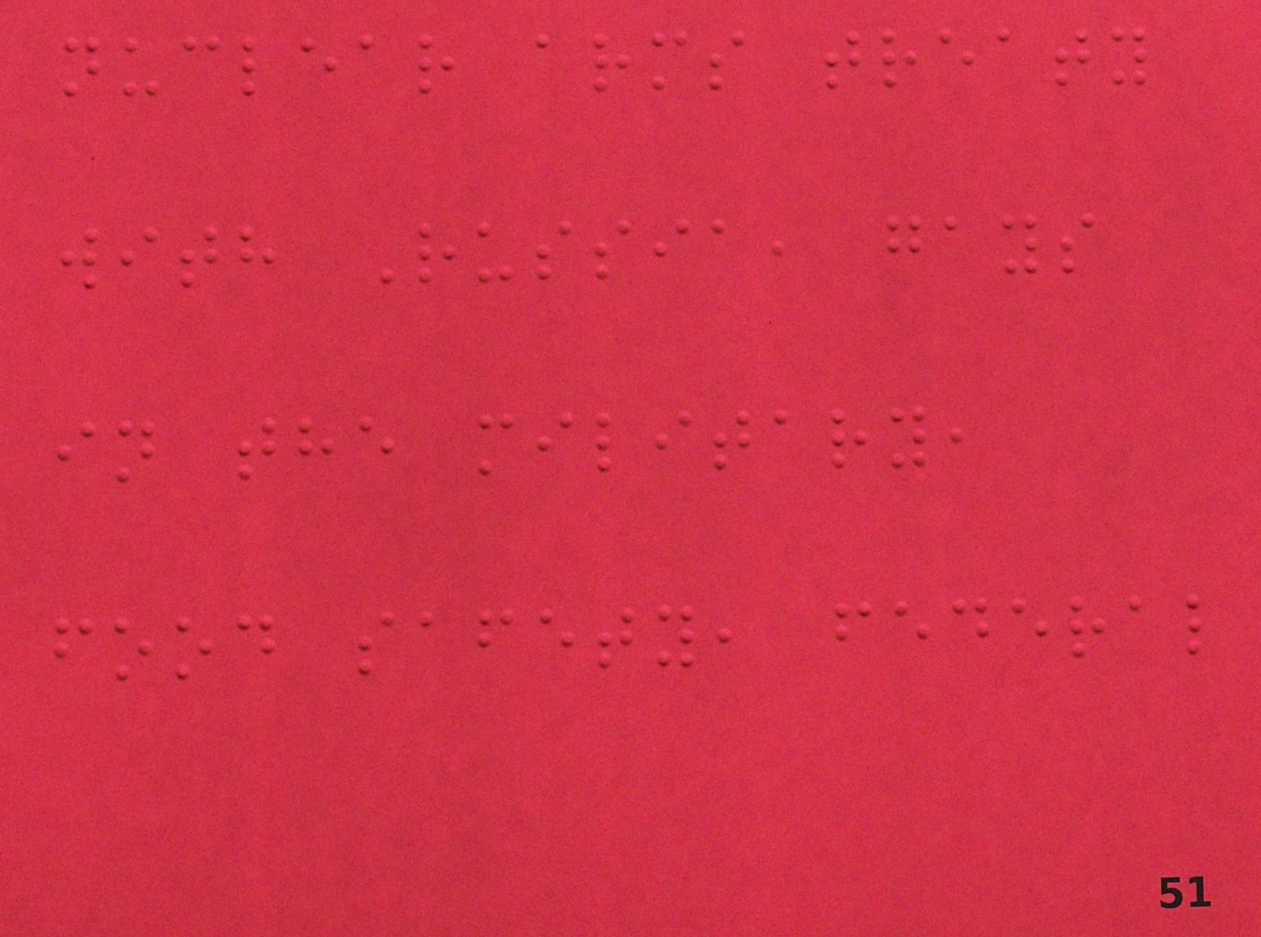nuclear arms treaty
with Russia, gays
in the military,
food safety, federal
